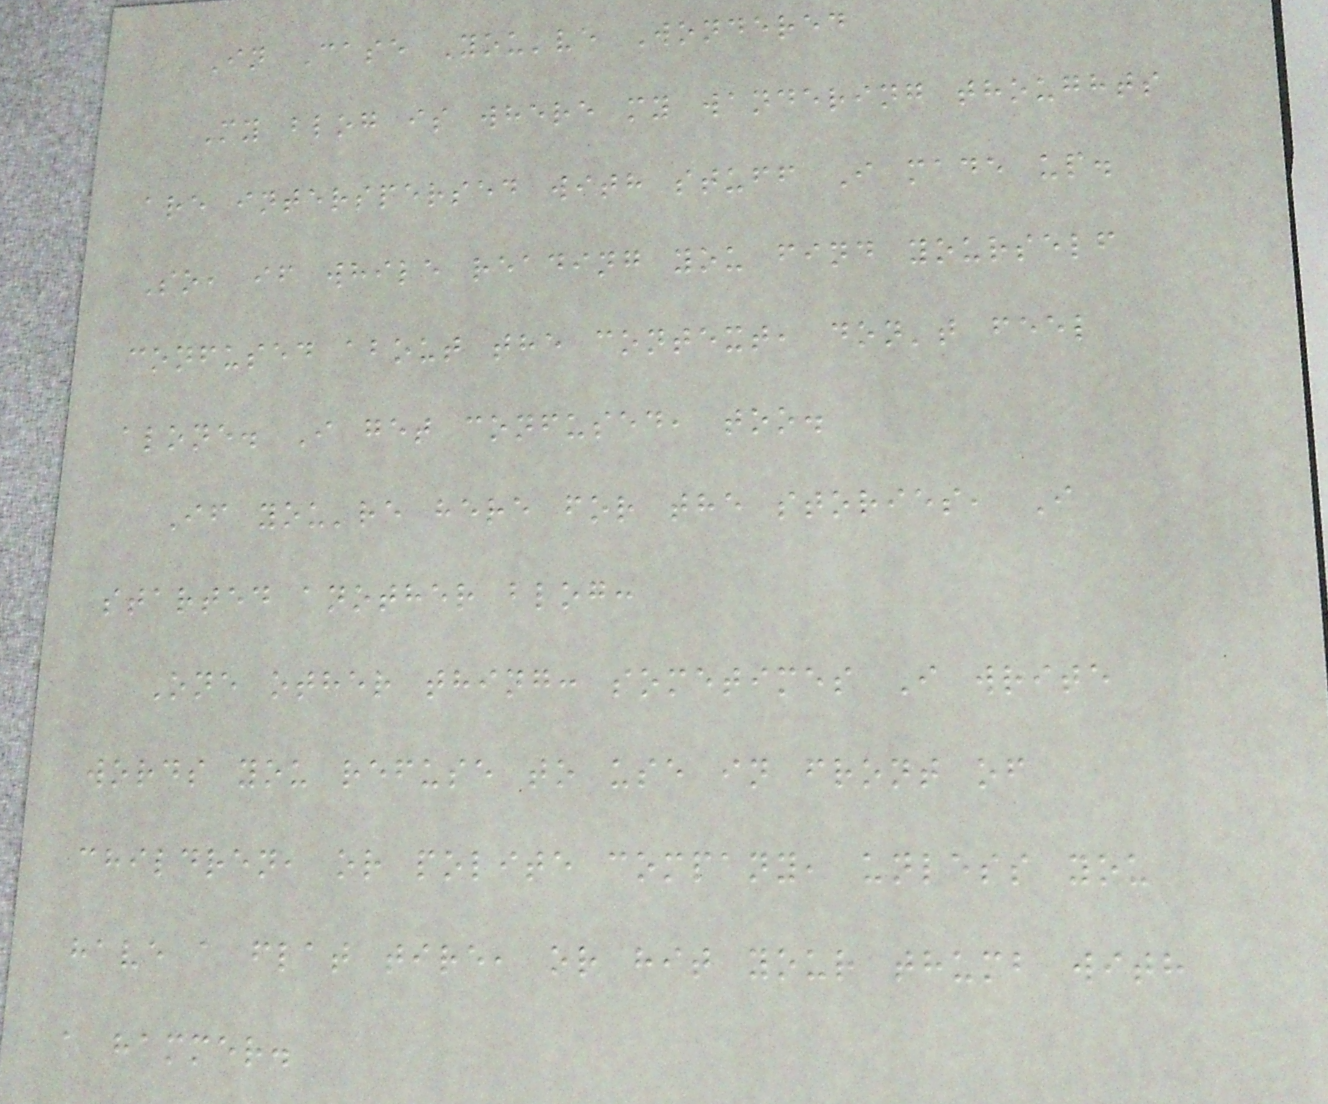In Case You've Wondered
My blog is where my wandering thoughts
are interspersed with stuff I made up.
So, if while reading you find yourself
confused about the context, don't feel
alone. I get confused, too.
If you're here for the stories, I
started another blog:
One other thing: sometimes I write
words you refuse to use in front of
children, or polite company, unless you
have a flat tire, or hit your thumb with
a hammer.
